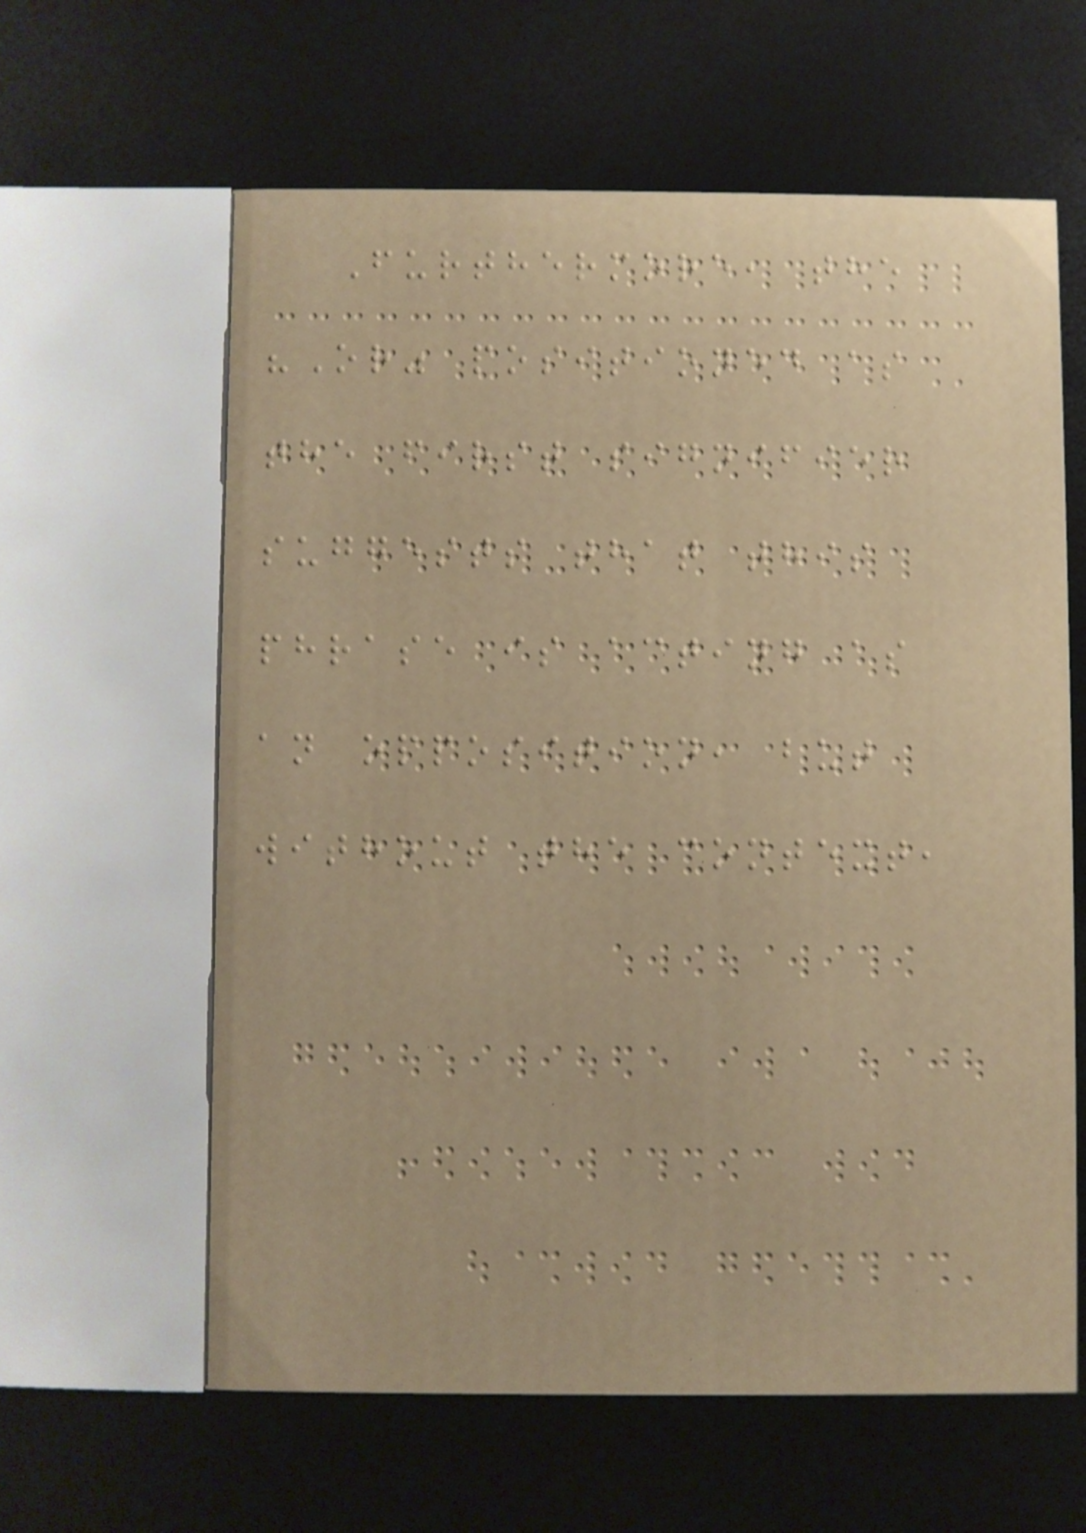Furthermore, the
"Or" positioned as
the first signifier
suggests that this
phrase is acting as
an opposition, but
without the context,
